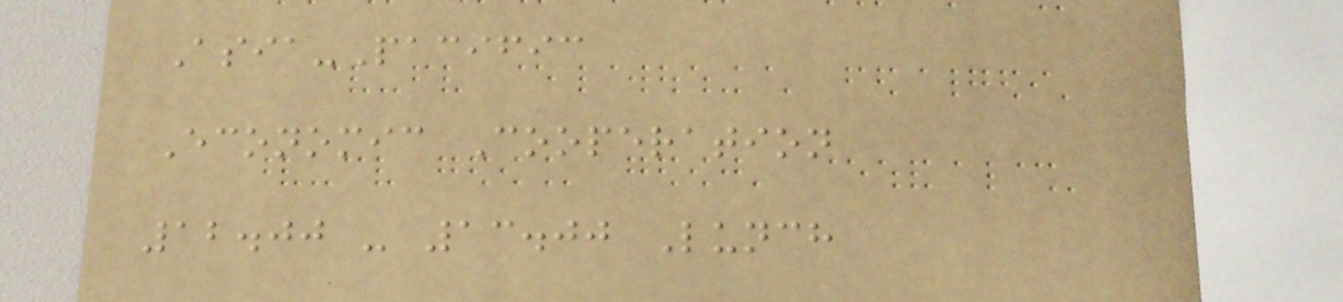Asia-Pacific
Economic Cooperation
12.00 - 13.00 Lunch
